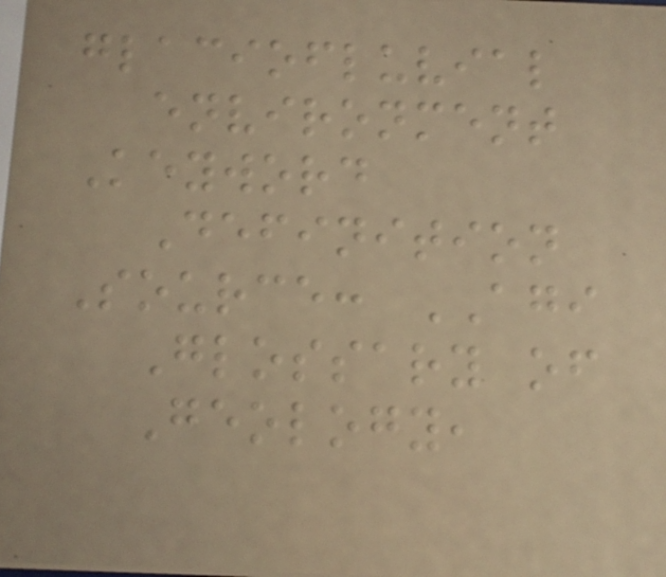glaciofluvial
environment
Keyword
Definition
Source: AGI
Glossary of
Geology,
